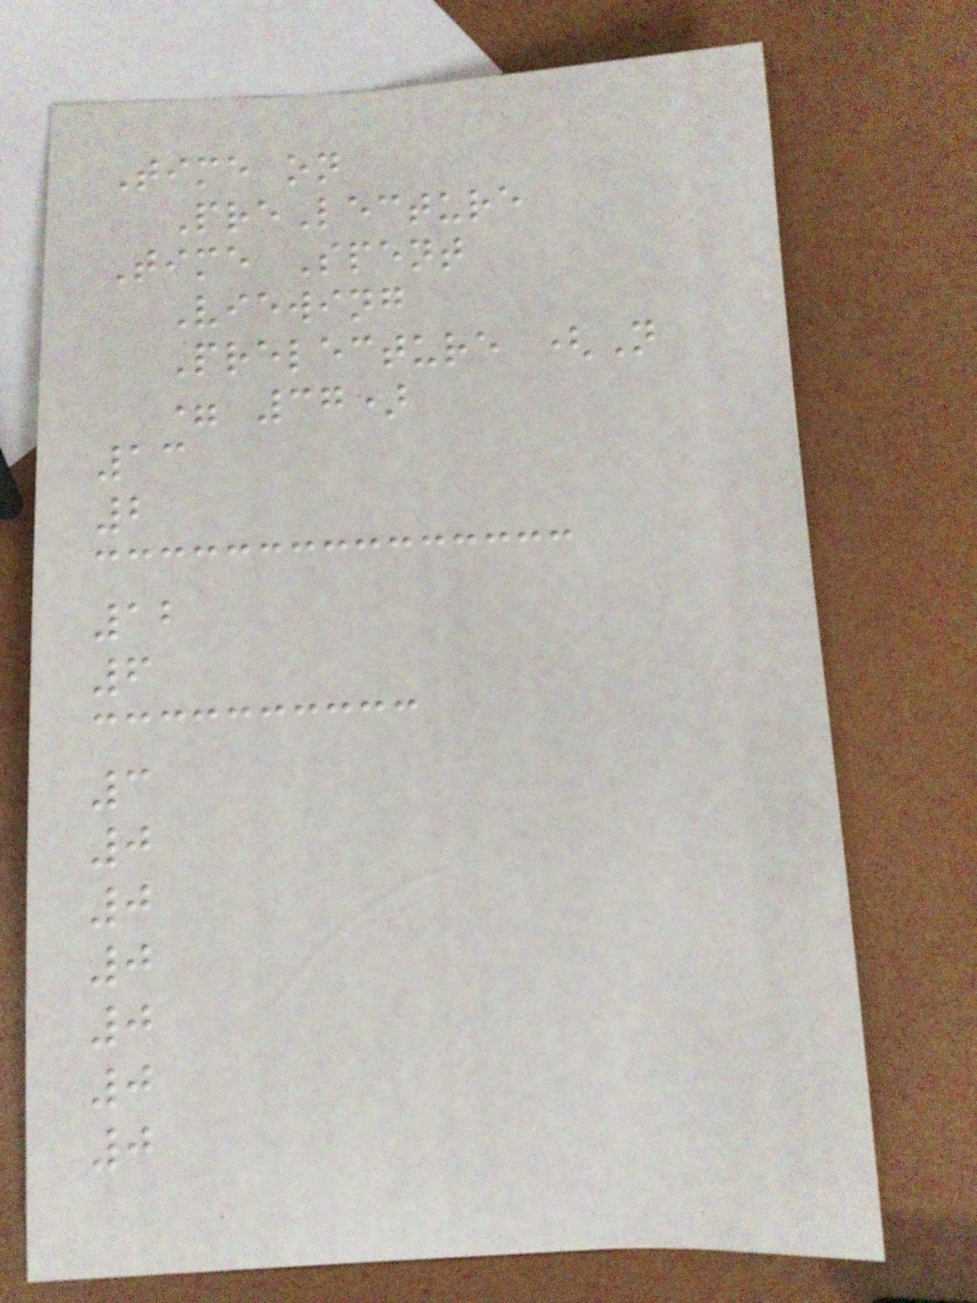Time on
PreLecture
Time Spent
Viewing
Prelecture (N
= 37)
13
2
12
6
3
0
0
0
0
0
0
